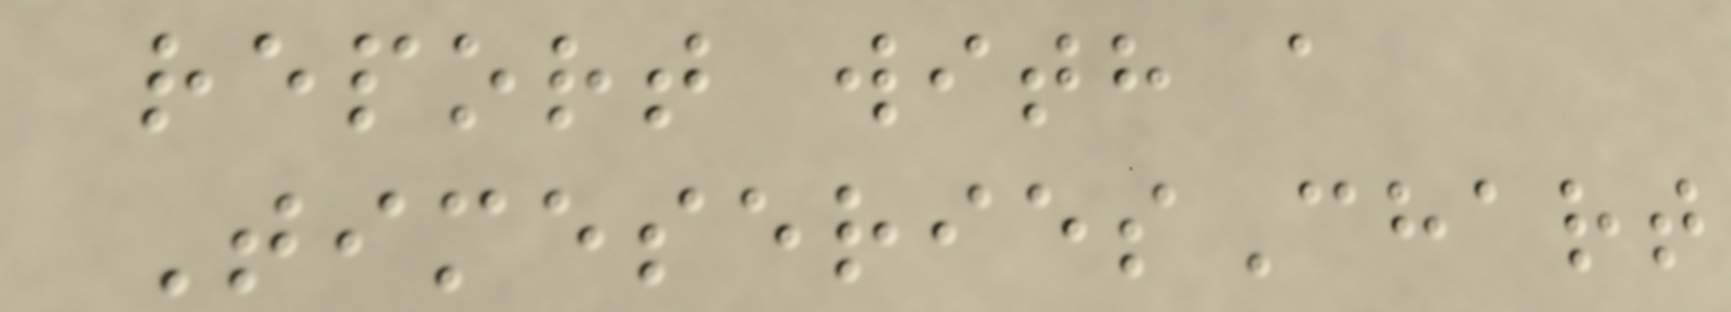report with a
TimeseriesChart
